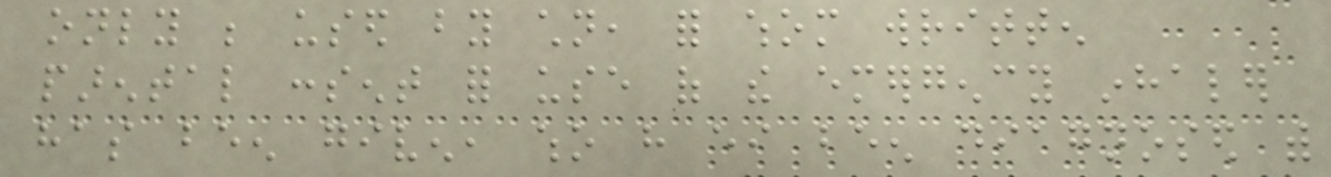only be used by children, for whom written
parental consent for use of the emergency inhaler
has been given, who have either been diagnosed with
